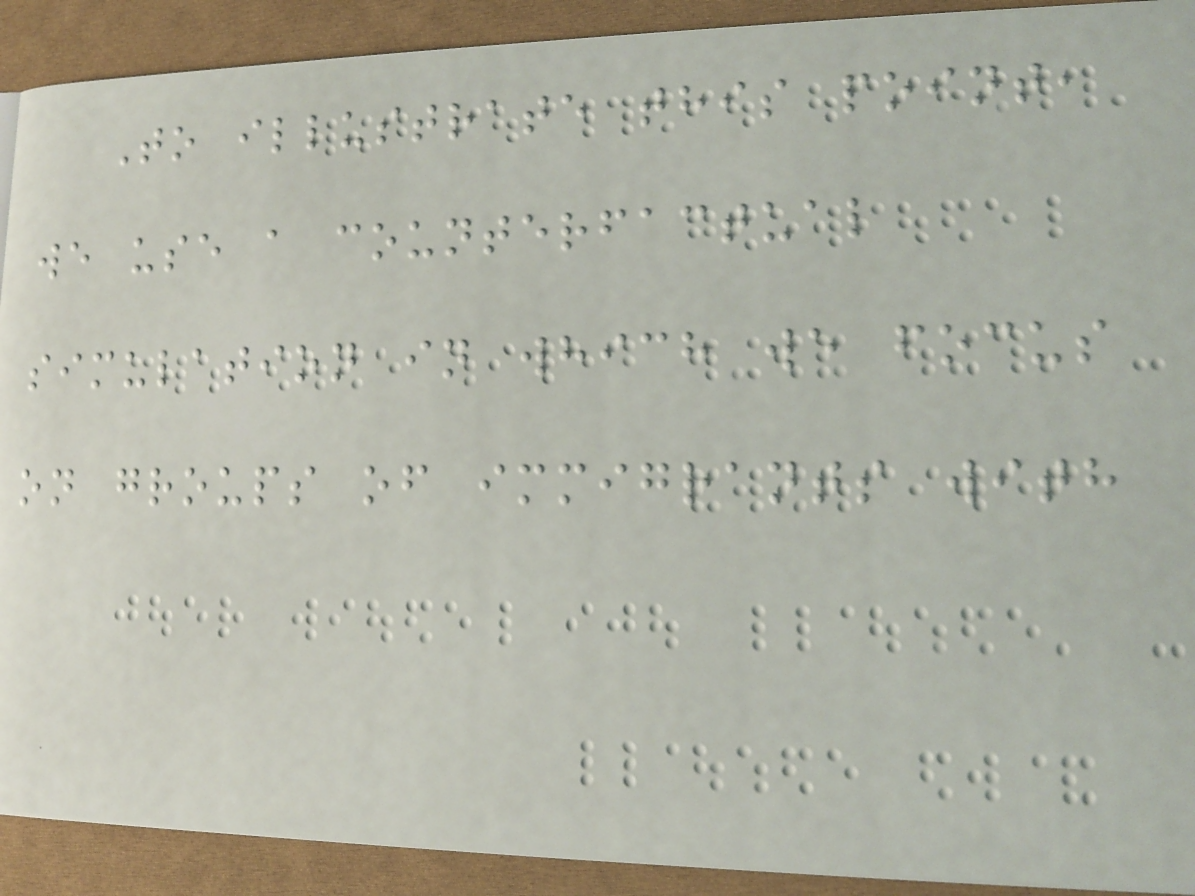To illustrate this point,
we use a counterfactual
simulation in which we focus
on groups of immigrants with
